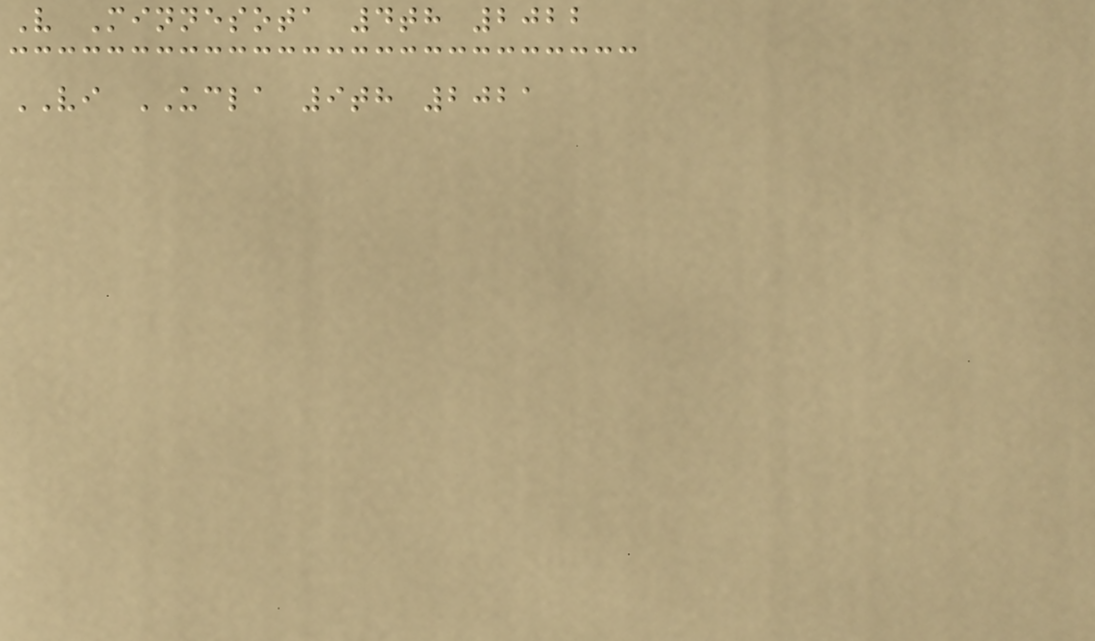V Minnesota 4th 2022
VI UCLA 9th 2021
